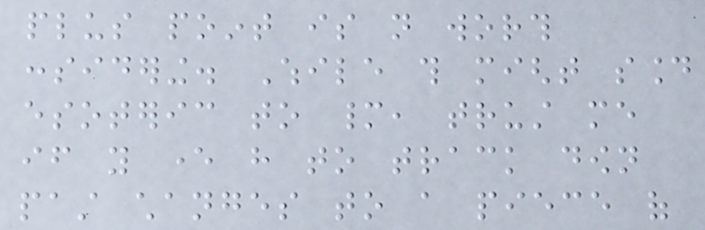plus point is not worth
considering. While this might sound
esoteric to many, trust me
if you ever have to track down
past changes to a piece of
